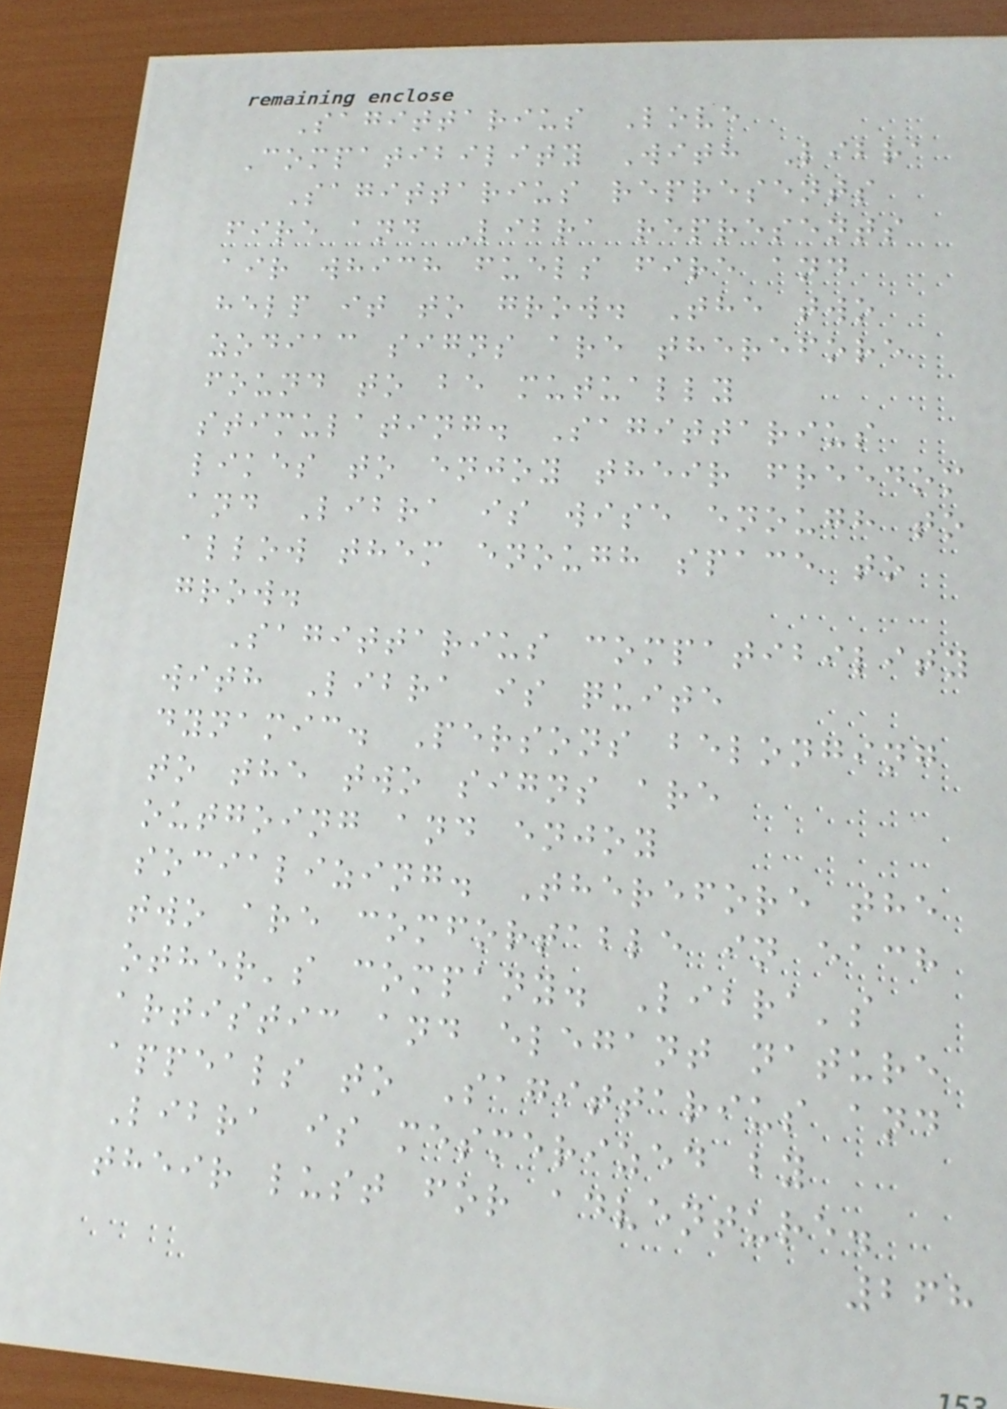Sagittarius Love
Compatibility With Libra
Sagittarius represents
fire and Libra represents
air which fuels fire and
help it to grow. The two
zodiac signs are therefore
found to be mutually
stimulating. Sagittarius
likes to enjoy their freedom
and Libra is wise enough to
allow them enough space to
grow.
Sagittarius compatibility
with Libra is quite
dynamic. Persons belonging
to the two signs are
outgoing and enjoy
socializing. Therefore the
two are comfortable in each
other's company. Libra's
artistic and elegant nature
appeals to Sagittarius and
Libra is mesmerized by
their lust for adventure.
268
